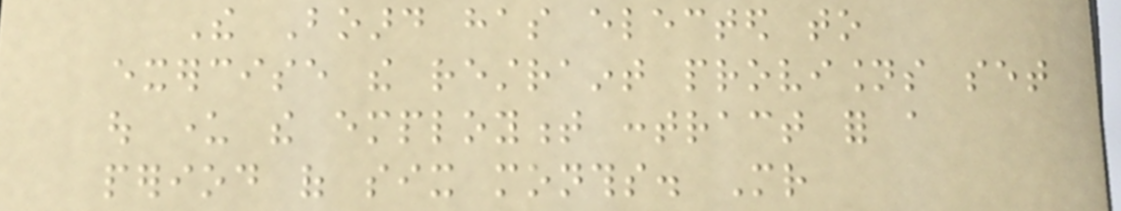The Board has elected to
exercise the restraint provisions set
out under the employment contract for a
period of six months. Mr
